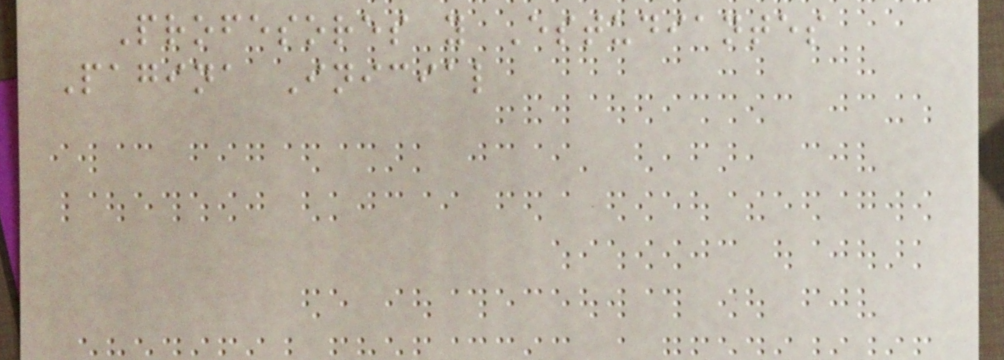Profesores y Estudiantes
Pagina Inicial
